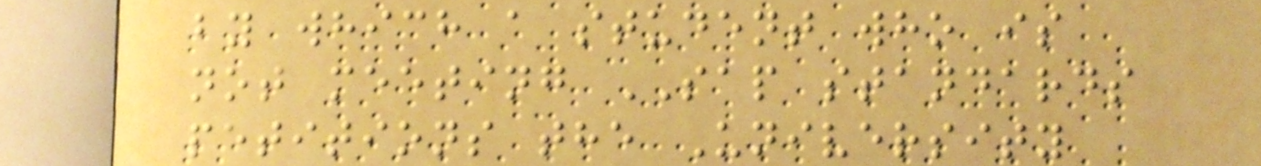by which a student who is
not meeting SAP standards
petitions the University
